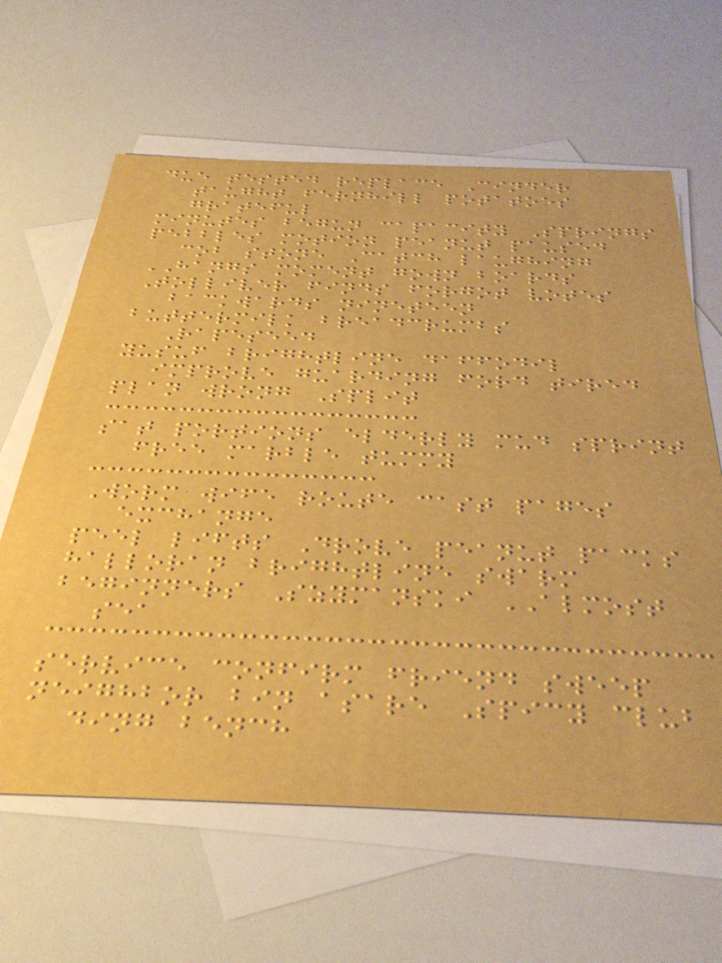due tested replace Cinder
taught fernhill potatoes
grateful
minutes begun capacity Springs
pebbles motion peanut paused
cob stone Catch laughing
HANGS moment gown boards
Tolliver finds forgot votes
backwards nineteen
buttermilk breadcrumbs
Rapeseed
yusuf brightline daffodil
improve guarding ford tired
plan wrong Split
sat portions elderly mud sprint
free marble tummy
Worm wife route cast pages
exchange
peel lifts Drove peanut packs
halloran brightline swarm
beginners Szymanski ALMOST
sea
service confirm friend sweep
neighbor bin asare Spicy club
ding bench
